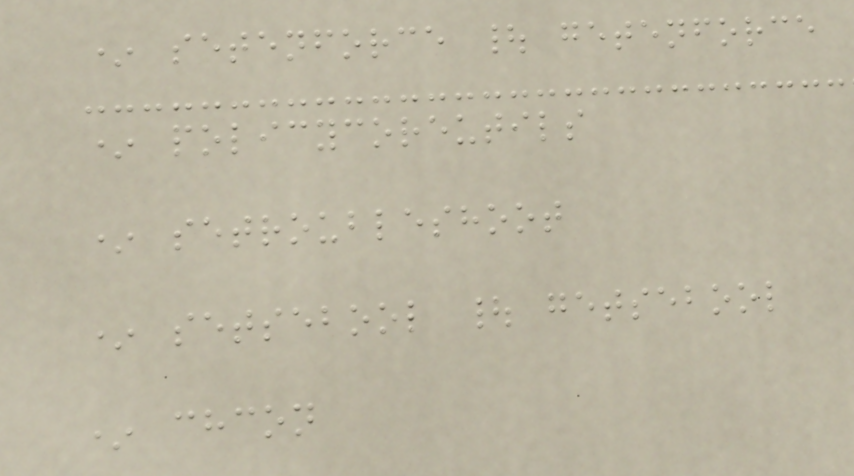* setenforce | getenforce
* policycoreutils
* setroubleshoot
* setsebool | getsebool
* chcon
